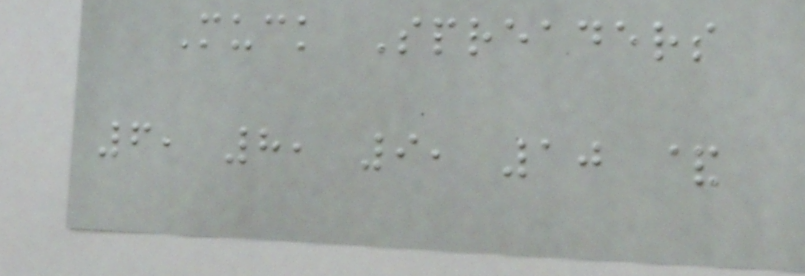Muck Spreaders
6, 8, 9, 10 &
